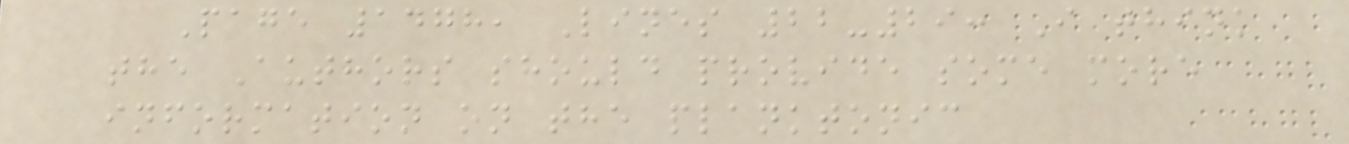Page 1478, Lines 22-29: I think
the Authors should provide some more
information on the planktonic
